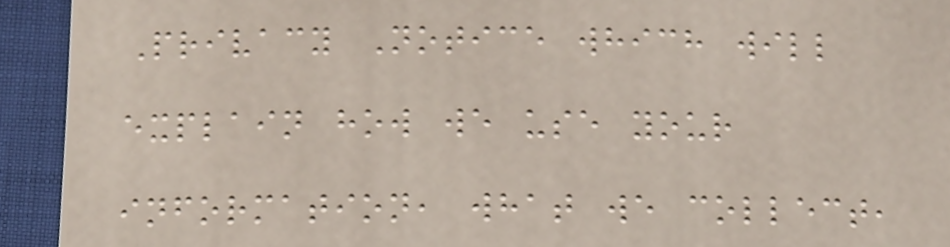Privacy Notice which will
explain how we use your
information, what we collect,
